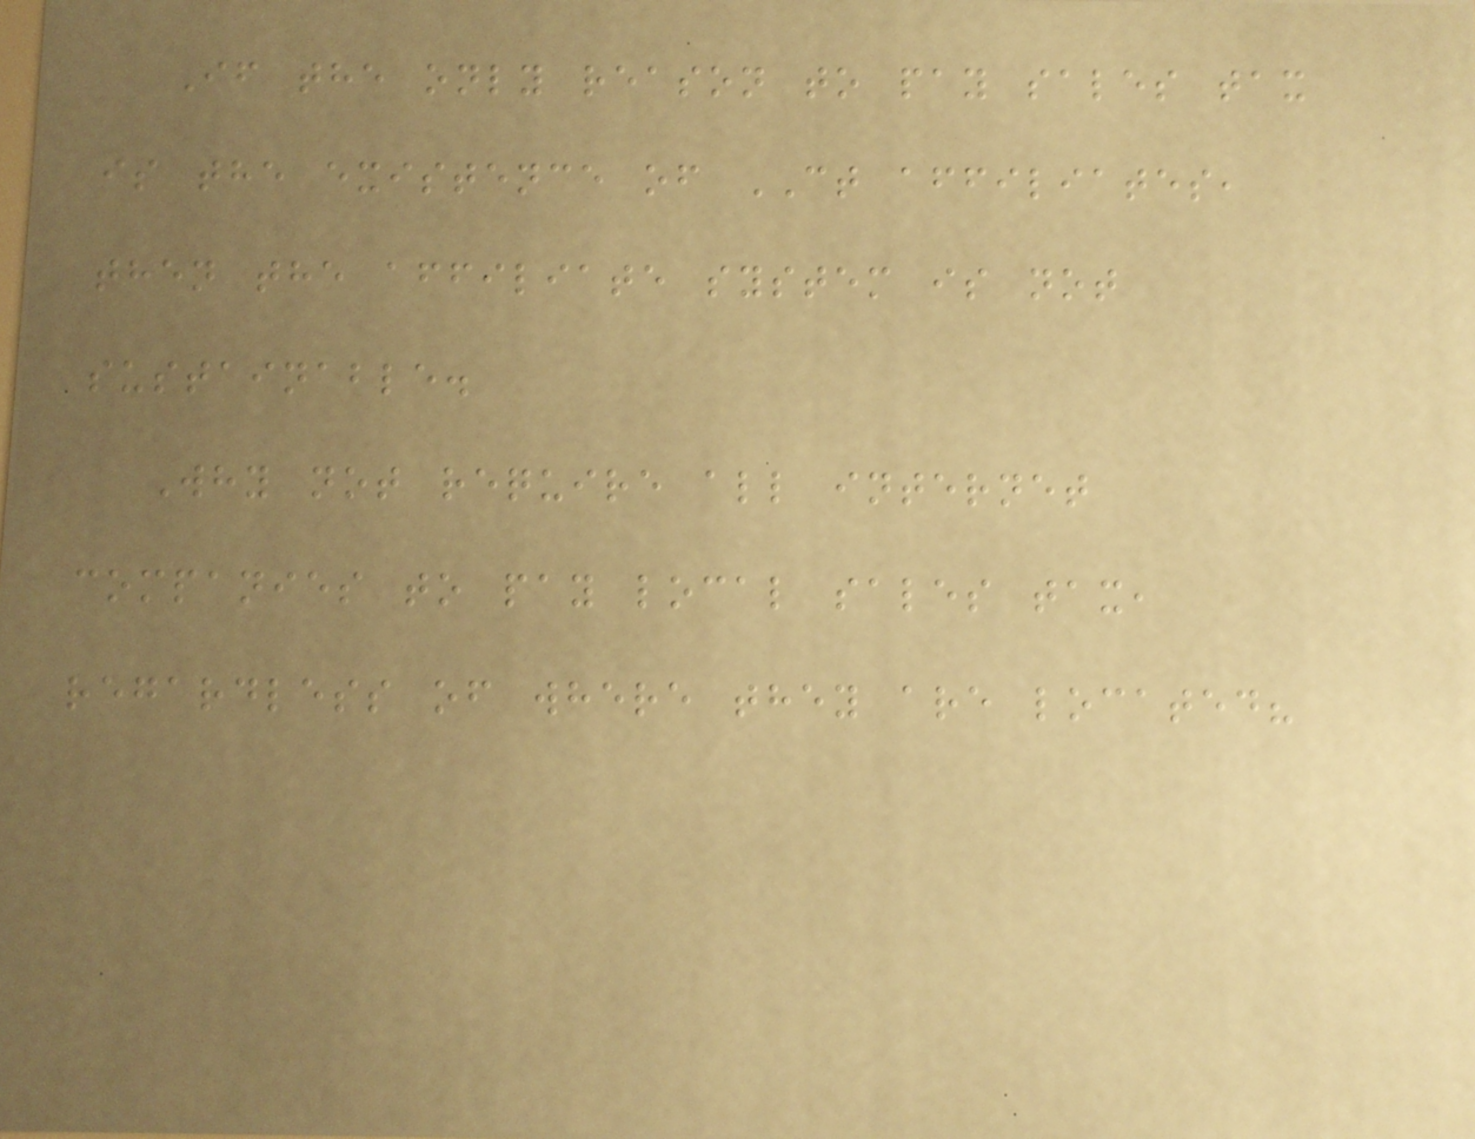If the only reason to pay sales tax
is the existence of CT affiliates,
then the affiliate system is not
sustainable.
Why not require all internet
companies to pay local sales tax,
regardless of where they are located?
